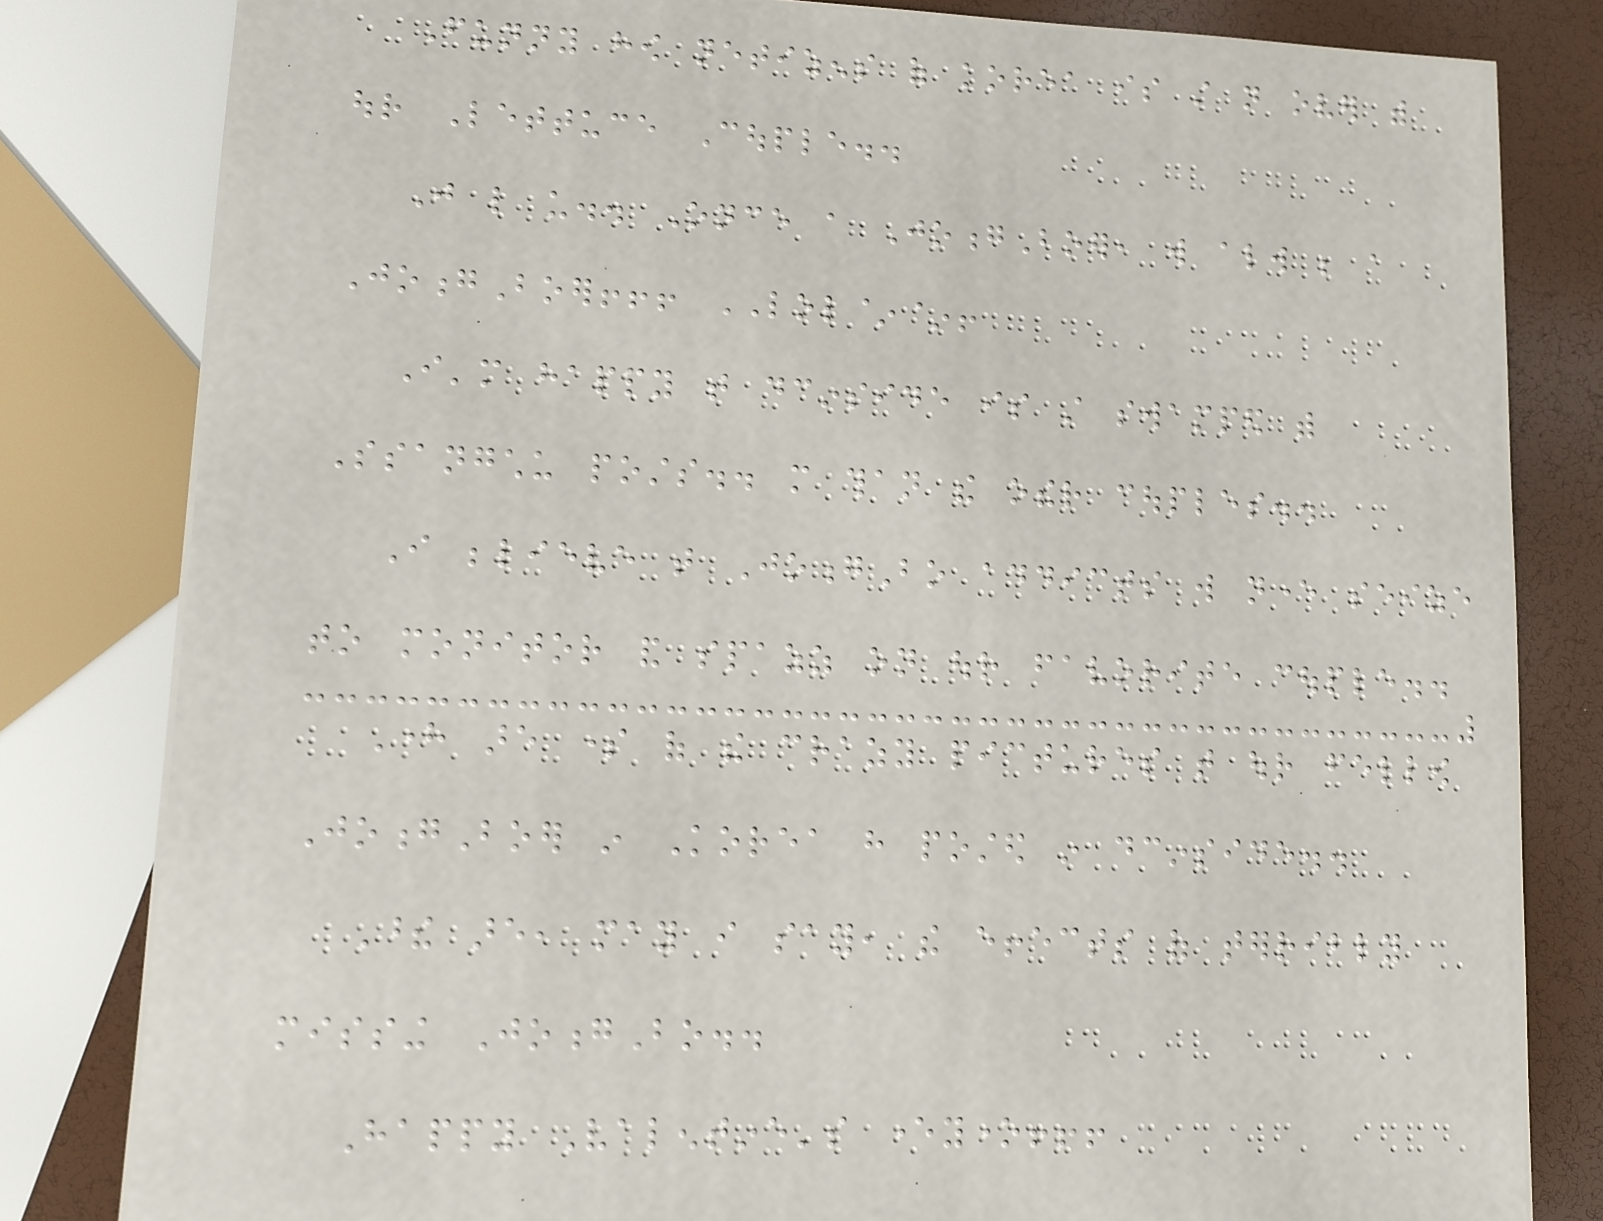Funny how netizens of korea is still not over with
our Lettuce Couple..
Just like us.. Once a JoongBoer, will always be a
JoongBoer!!! LOL~~!
I'm happy that dcinside is still swamped with
Ssangchu posts.. more than the other couples..
I believe that JoongBo addicts will never seize
to monitor and spazz on our favorite couple..
Here are some of the crazy pictures that our fellow
JoongBoer in Korea have posted in dcinside..
These are, may i say, the effects of terribly
missing JoongBo..
Happy Valentine's everyone!!!
